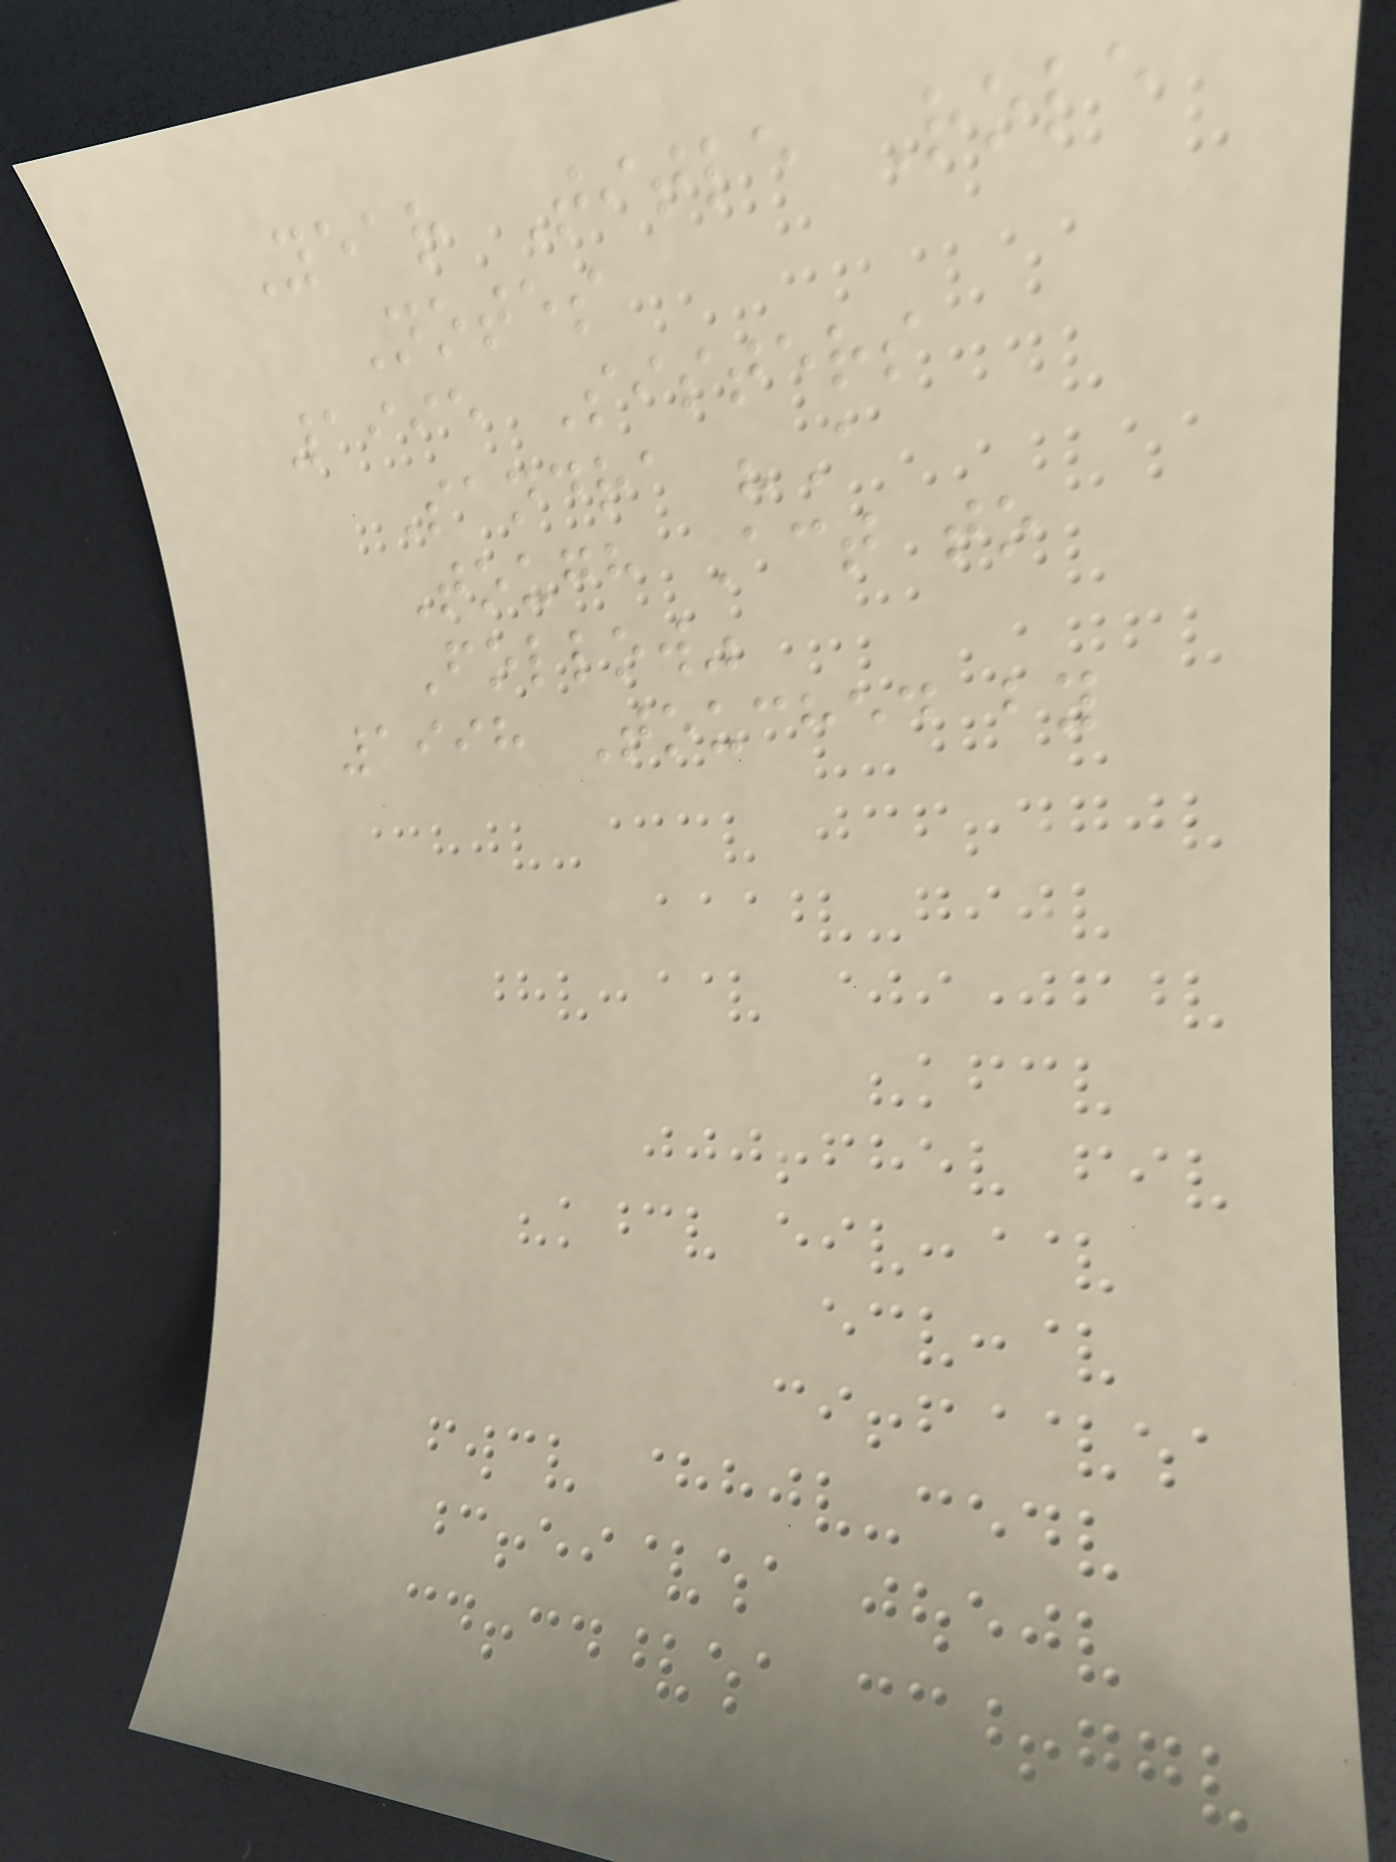Year Title Role
Notes
1995 Sisters
Sandra "A
Tough Act to
Follow"
1998 Touched by
